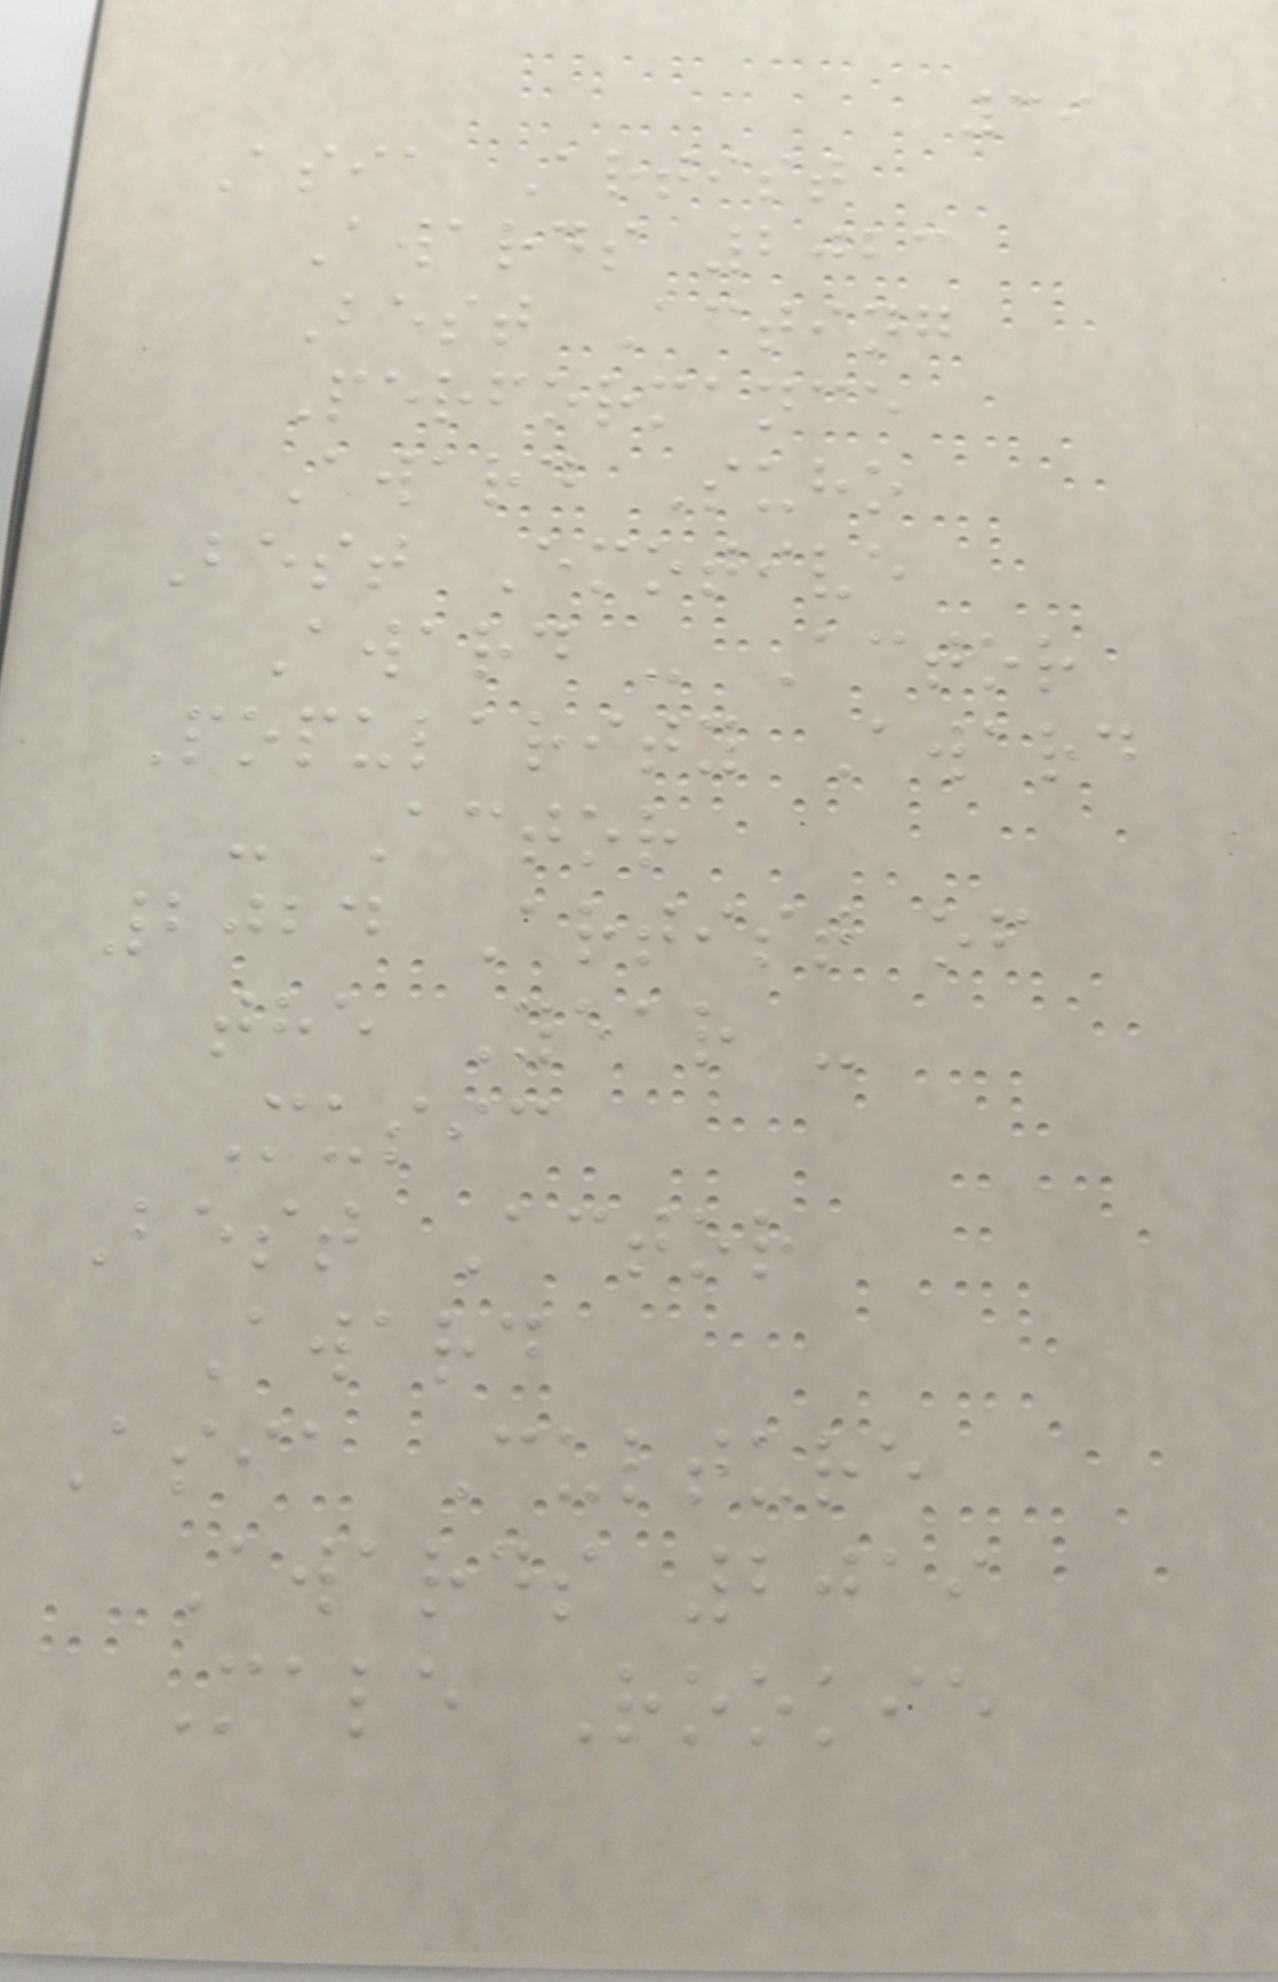39
Asia Artist
Awards 2023
Best Acting
Performance
Award Suho
Best Emotive
Award - Actor
Popularity Award
- Actor
2024 Artist of
the Year -
Music
Best Actor
Award
Asia Culture
Awards 2019
Male Rookie
